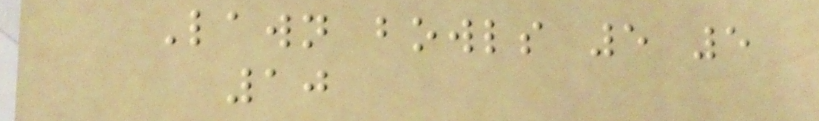Lawn bowls 5 5
10
